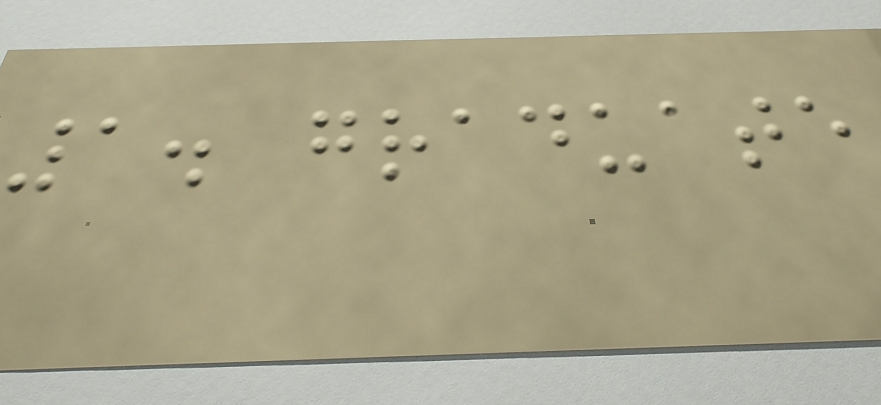1. graduate
